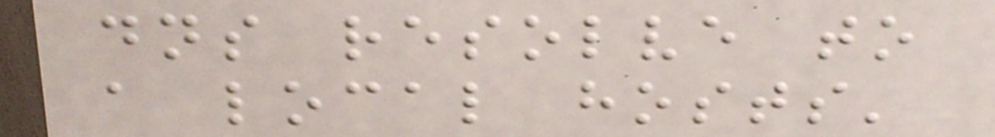dns resolve to
a local hosts'
